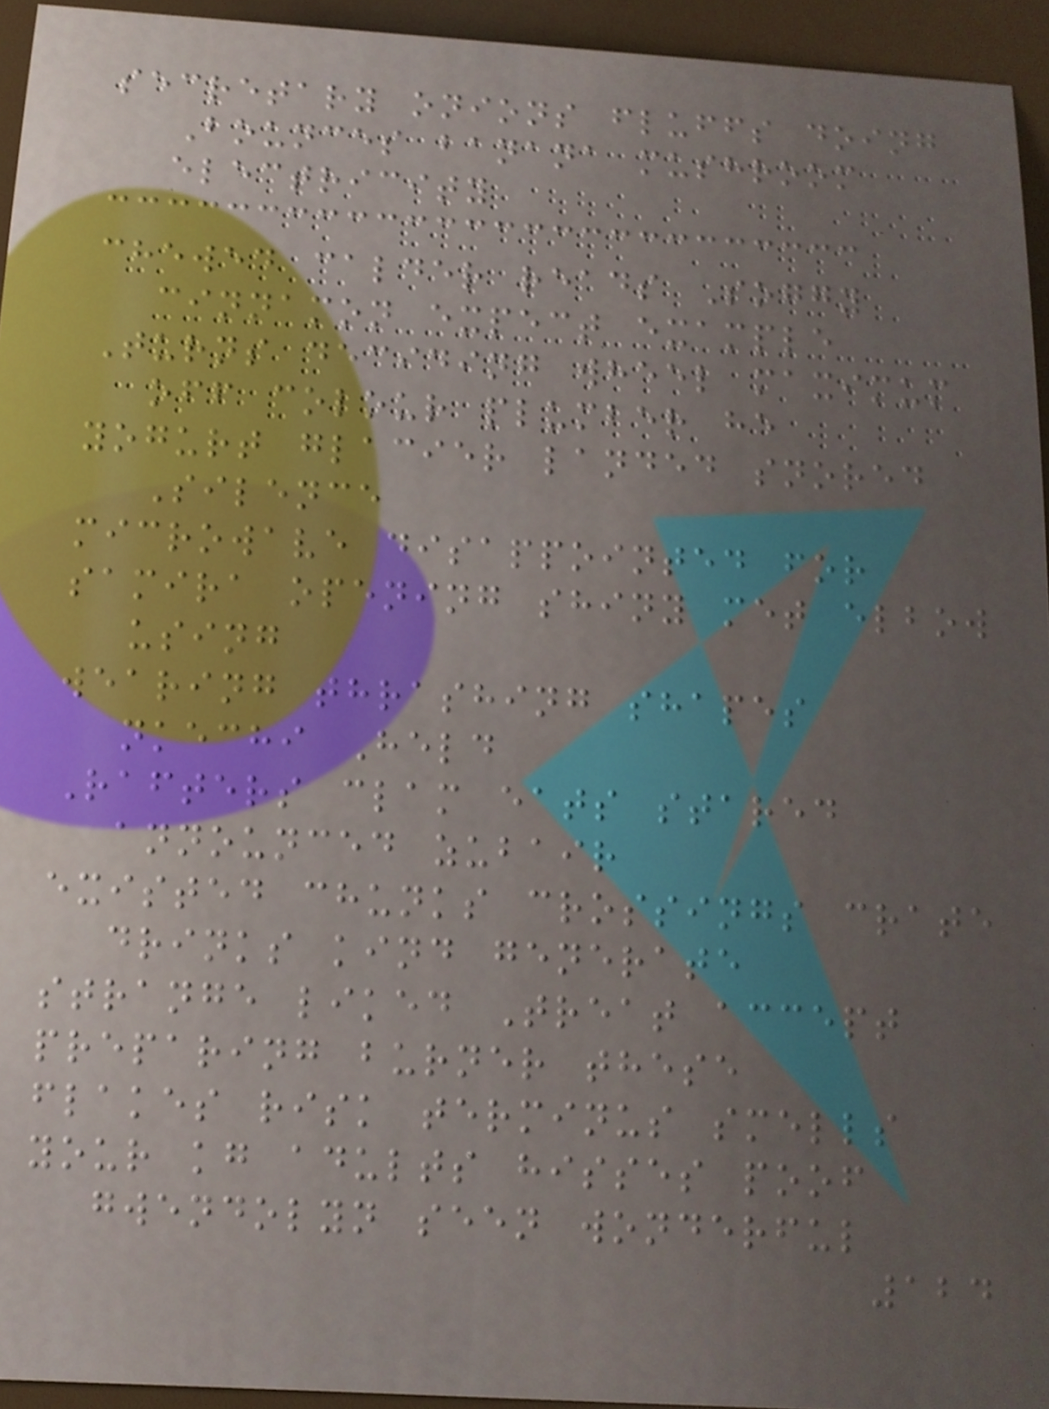secretary onions fluffs doing
Bounces banana mushroom
electricity
chewed calder reads Soggy
cinnamon expect example
Turns deciding wheel maximum
off colour plumber he
yogurt glacier landed snored
Silence
microwave disappointed for
samira opening shiny met elbow
using
wearing thrashing shapes
nkechi Held
Rafters clam eats stared
announced zubair
existed chunks crossings crate
drinks kind generate
strange liked Treat accept
preparing burner these
flakes risk terminus smells
your kg adults hisses poof
gwendolyn seen wonderful
124
